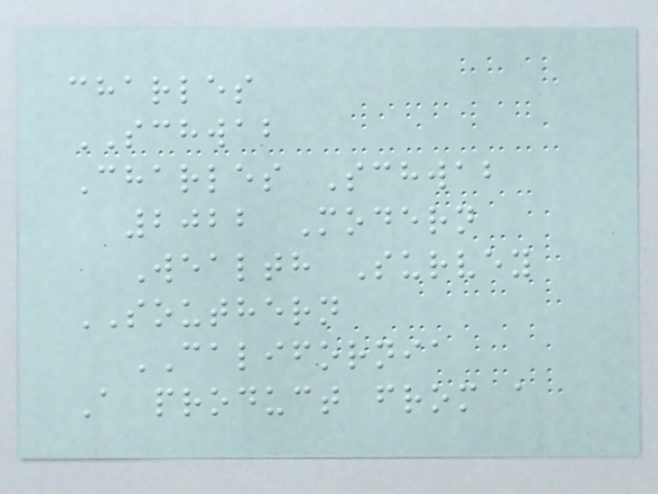charles
SCHWAB
Charles Schwab
2022 Modern
Wealth Survey
SOUTHERN
CALIFORNIA
A product from a
